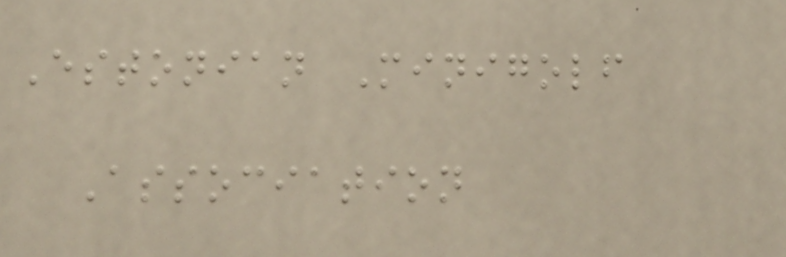Estonian Minigolf
Association
